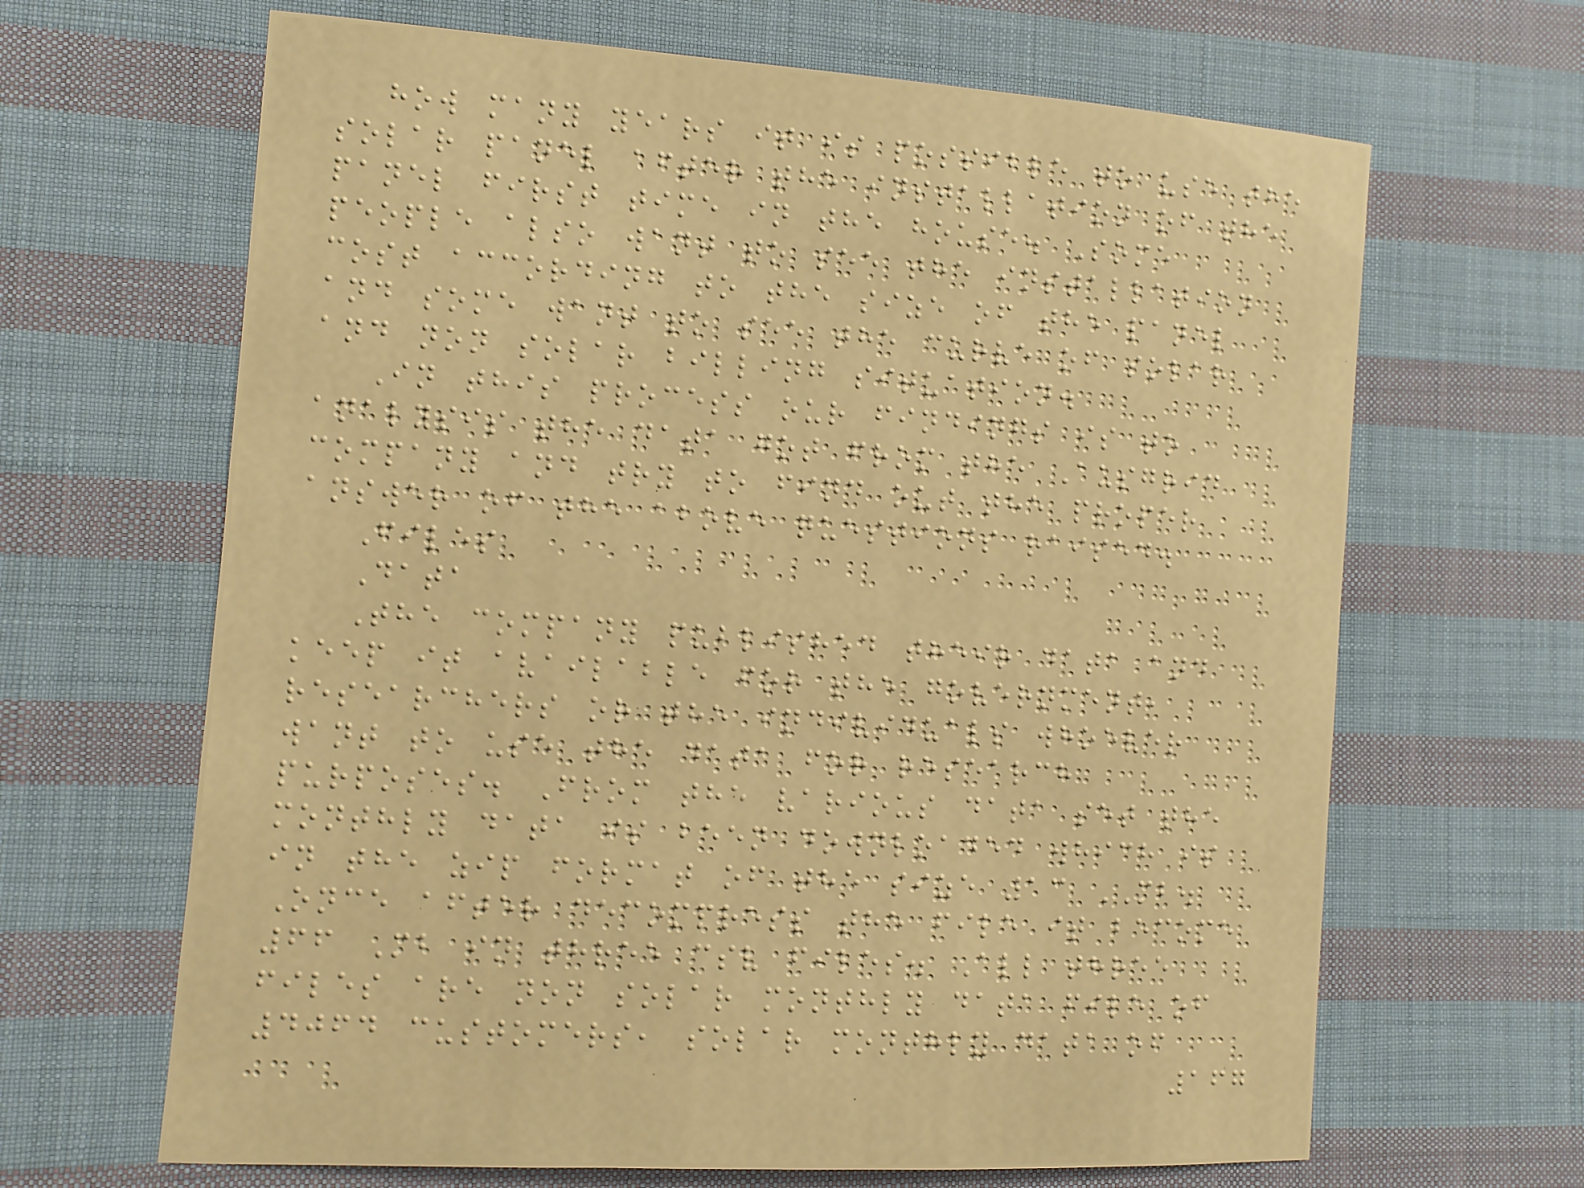how many years it is possible to use the
solar panel after the installation of the
panel first time in the house. Some
people also want to see the installation
cost according to the size of the panel
and some want to see the curve of solar
and non solar billing situation.
In this process our findings is to
analysis the data got from the Ausgrid
company and try to find out the proper
answer of the above questions raised.
Files
Data
The company published their data and
keep it available for the government,
researchers or the individuals whoever
want to use the data for research
purposes. From the various data set the
monthly data is been downloaded which is
in the zip format of the size 13 MB.
Once after decompress the file it become
66 Mb in three csv files. All three
files are non solar monthly data file of
4064 customers, solar monthly data of
167
